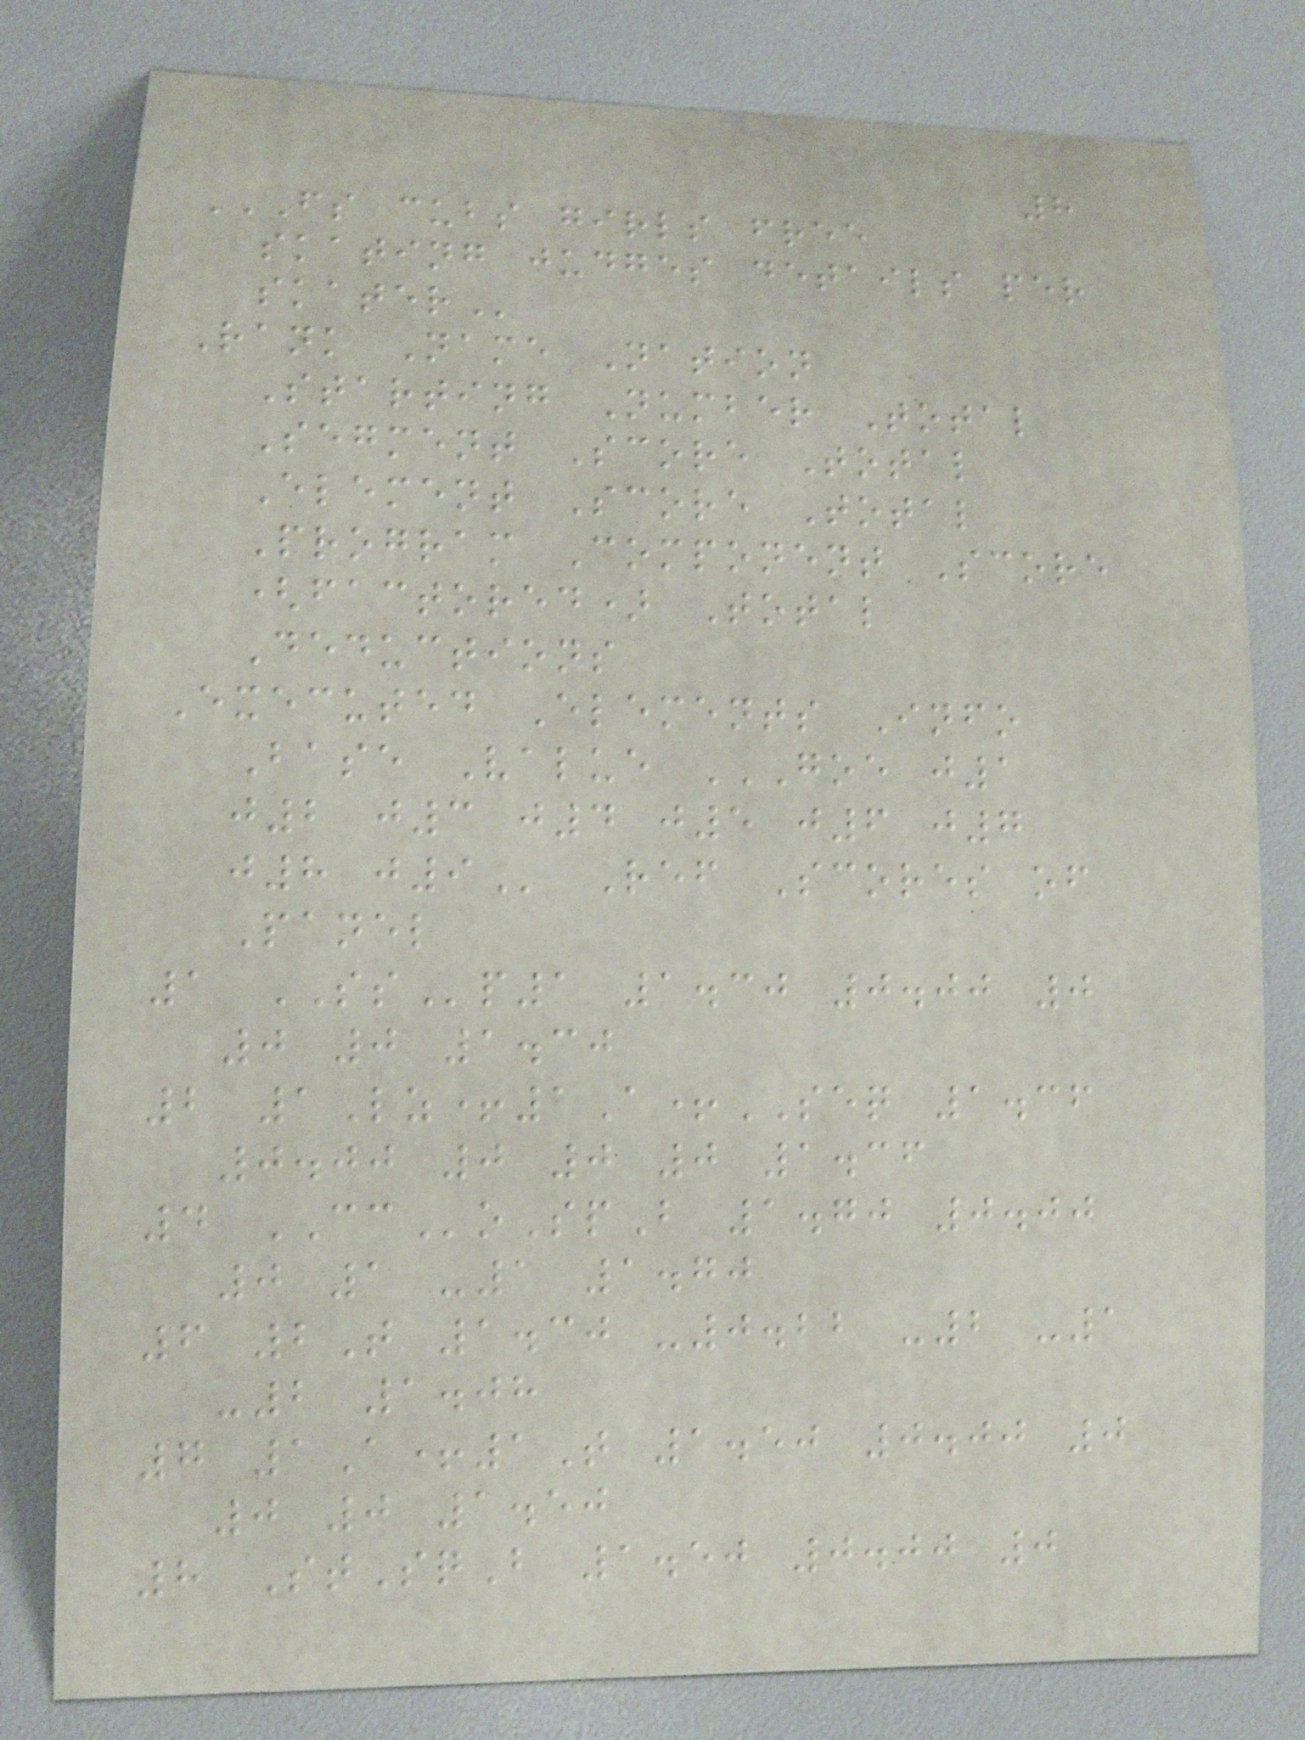8
FS CUBS GIRLS FREE
SKATING JUDGES DETAILS PER
SKATER
Rank Name Nation
Starting Number Total
Segment Score Total
Element Score Total
Program Component Score
(factored) Total
Deductions
Executed Elements Info
Base Value GOE J1
J2 J3 J4 J5 J6 J7
J8 J9 Ref Scores of
Panel
1 SSp1 1.30 0.00 0
0 0 1.30
2 1Lz+1A+SEQ 1.36
0.00 0 0 0 1.36
4 CCoSpB 1.70 0.00
0 1 -1 1.70
6 2T 1.30 -0.22 -2 -1
-2 1.08
7 1A+1T 1.50 0.00 0
0 0 1.50
8 StSqB 1.50 0.00 0
